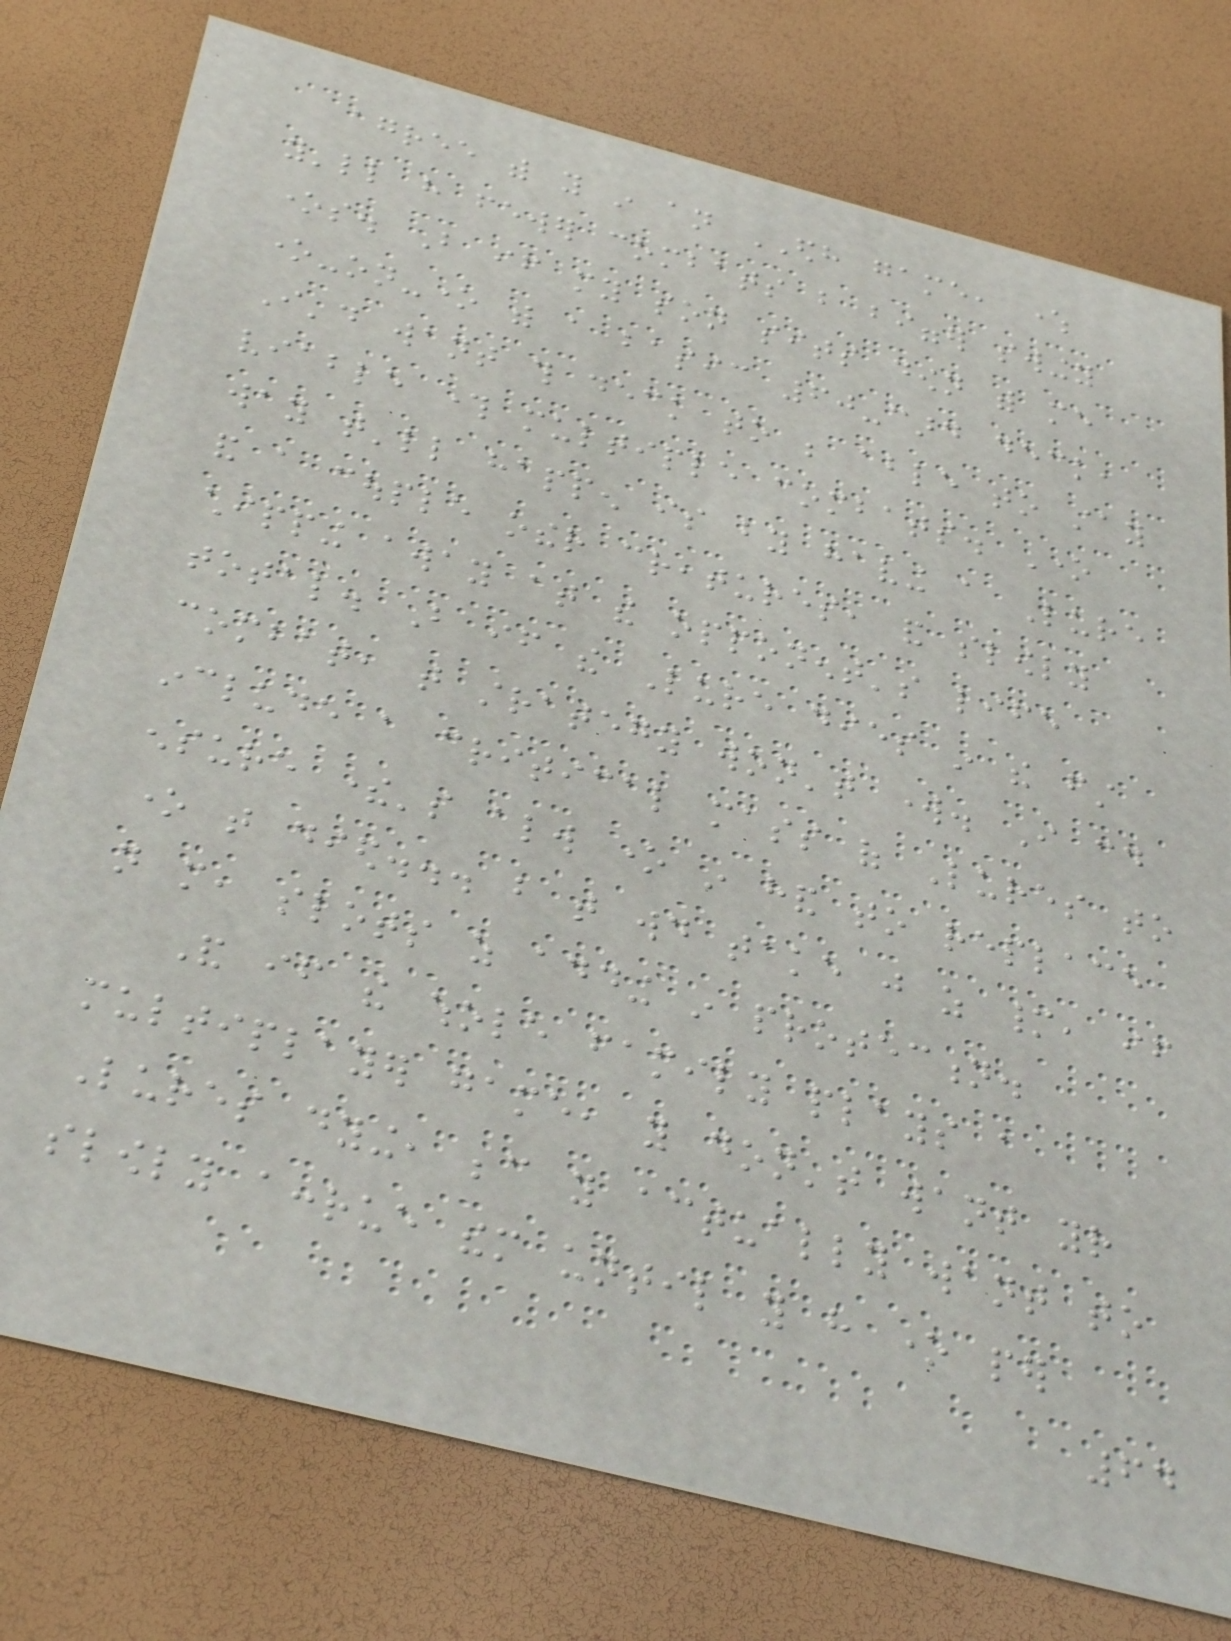agree with you in an EDH game, where
you'll have fewer combats but bigger swingy
ones. But if my son sits down with me
one-on-one with a basic 60-card deck,
I'd want this deck to be able to stay
viable through multiple combats. One
way that'll happen is by having a Lure
and a couple other creatures, and slowly
chipping away at the opponent's life
total. But if the Lure dies in the first
combat, that strategy won't work. I could
include a critical mass of Lures to
ensure there's always one in hand to replace
one that died... but that would take just as many, if
not more, slots as adding in protection.
And if the whole family plays a
multiplayer game, you don't want your
Lures dying, because you actually want to
slowly accrue them until you have one per
64
